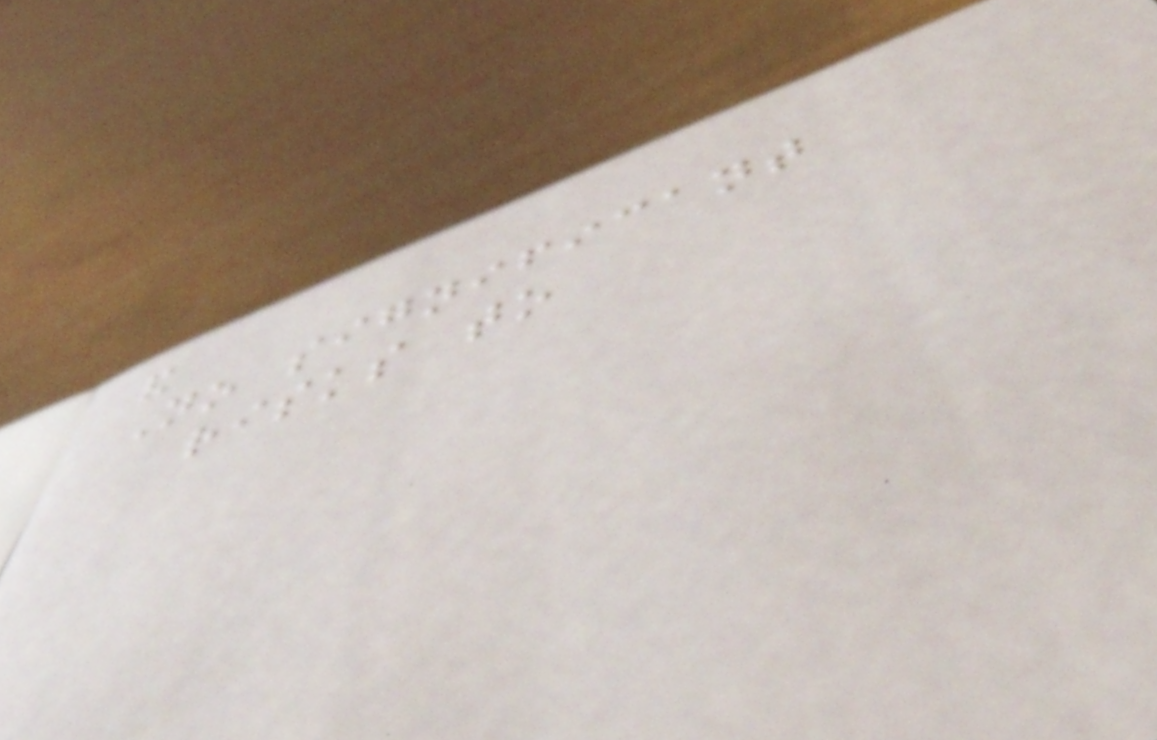and
No significant
risks to
